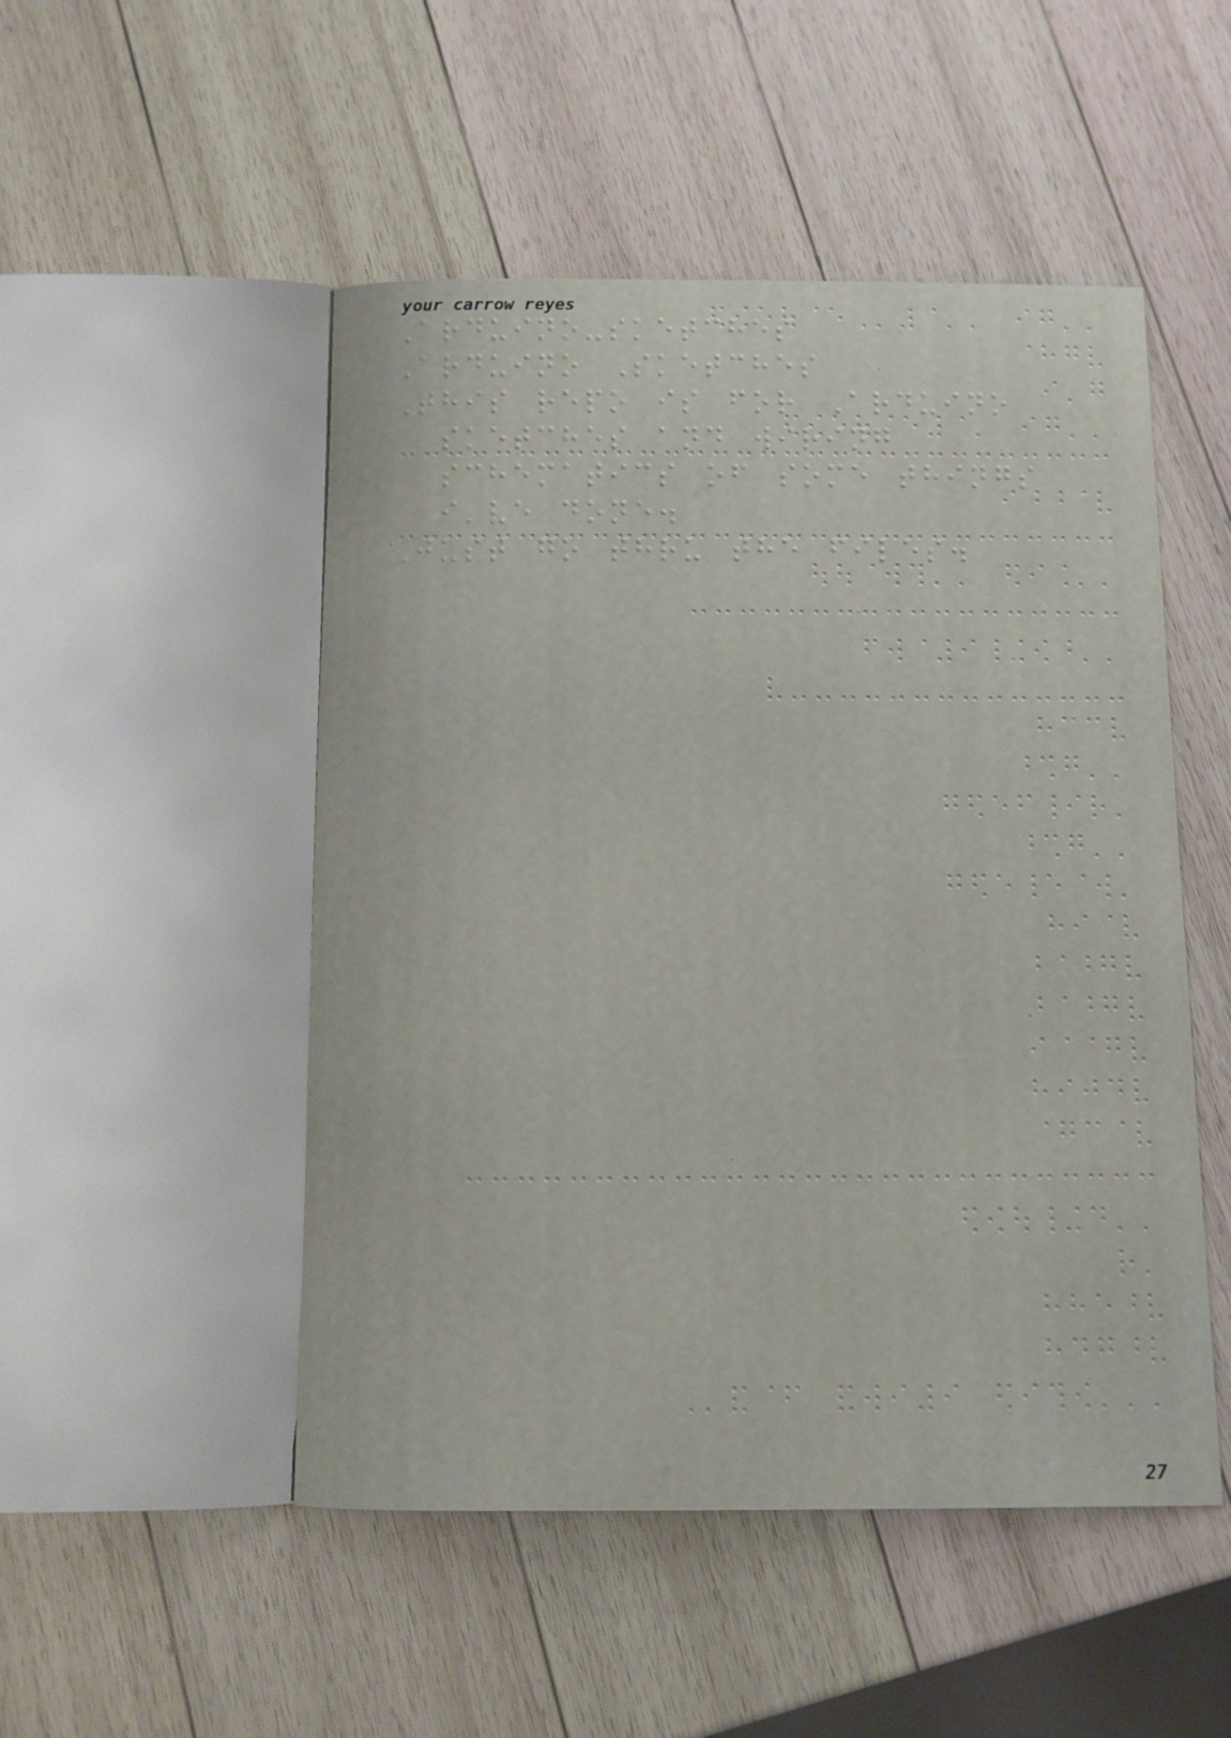Arduino-sketches
Arduino Sketches
This repo is for Arduino
sketches and wiring
schematics of some things
i've done.
Just go thru the files.
